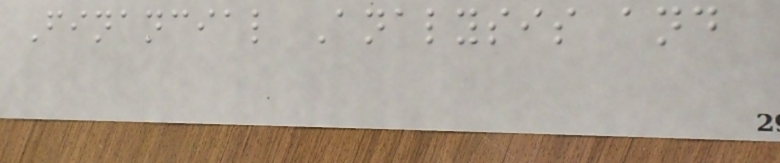Financial Analysis and
